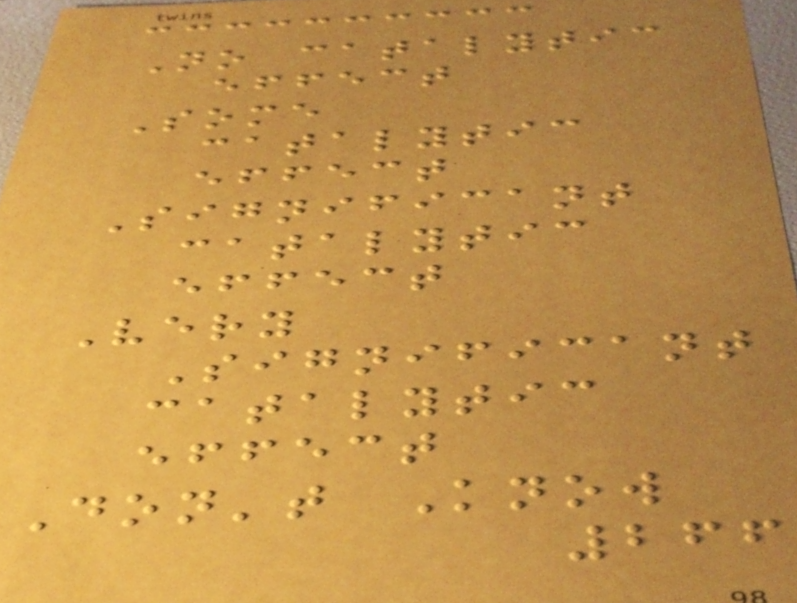No catalytic
effect
Some
catalytic
effect
Significant
catalytic
effect
Very
Significant
catalytic
effect
Don't Know
266
